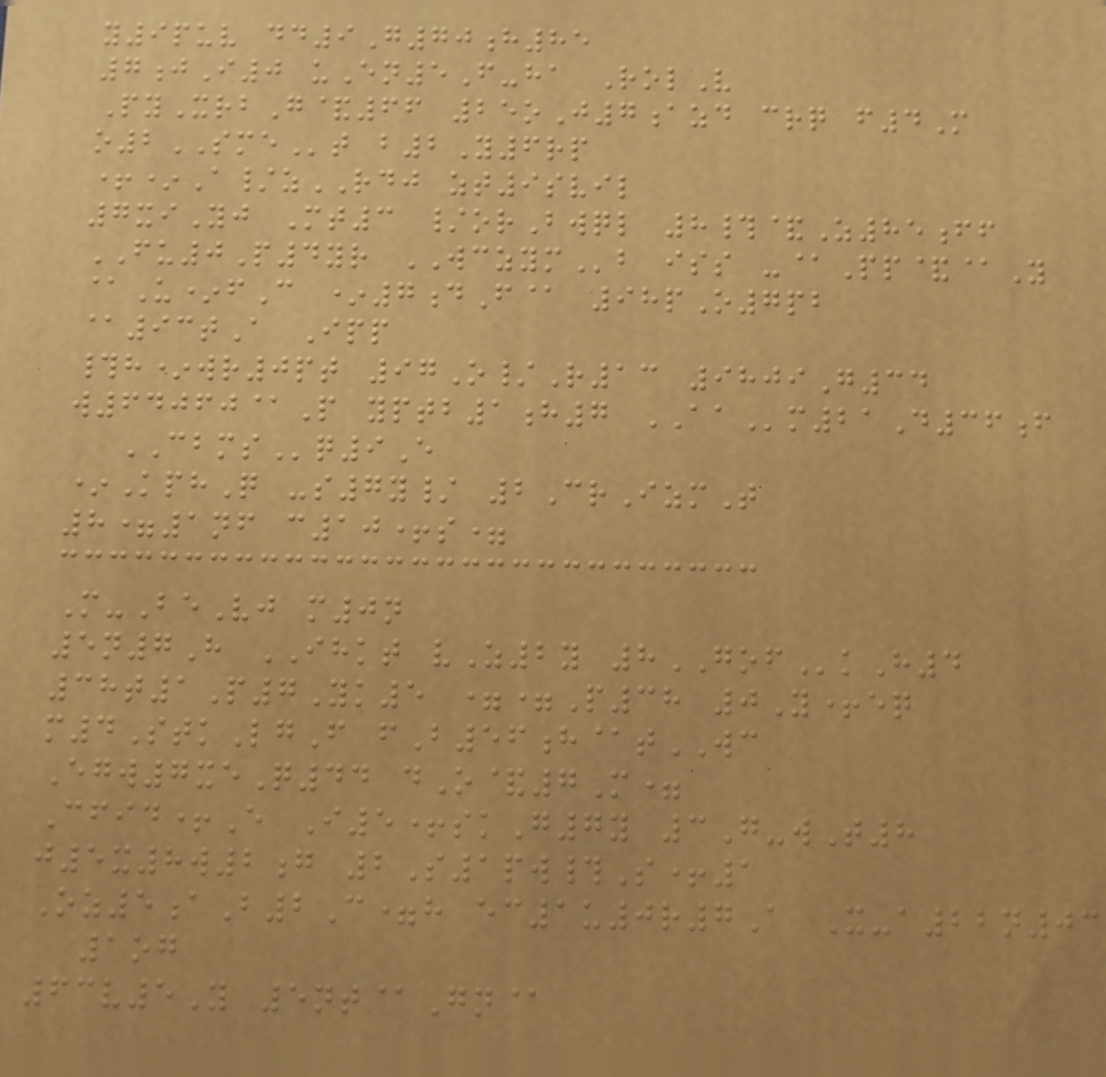y9puv dd9G70h85
7jI0 uEn5F-ha RolV
PyXrbG&66 25oJ7azd crq f4M
o2SMEt b2Y6rp
+*A/zRDJ zt9svil
7xiYj Mt3 /orBwql 8#&Z85ff
FU0P4yr WCZYMb iss -@Pp&@Y
@U*fC *7dF@ 98pO7pb
@93tA Ipp
#h*wr0pt 97O/R13 9809G34
w64060@P yptb1h7 AAm21D36f
CBMSq9E
*KphQ -s7y/ 2CrIzmT
8=1nf c10+s=
M-BeVj m0n
5n7H IHKT vZ2y 8GOFkH4
38t1P7Yk5 ==P38 0Y+eq
m4StkLgF fB56h@tWC
Egw7xeQ44 dO&7M=
Cfid+E I5+skG7y 3G-wT8
j5x8w2g 2S1pw#S+1
Oz5aB2C=h ec1u0r7A X-a22n03
1og
63v5Y 5nt@Gn@
